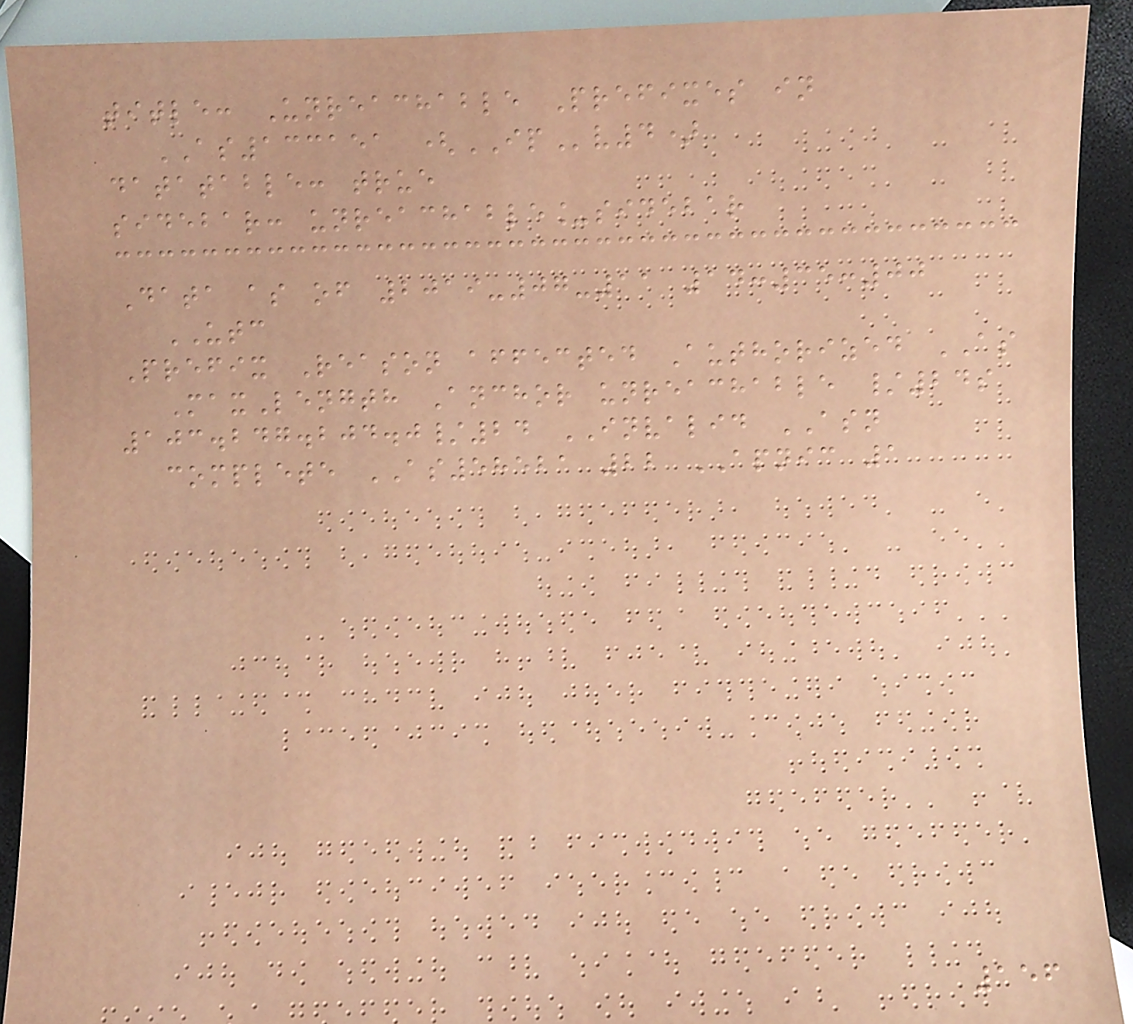title: Unreachable Prefixes in
AS133151 (IPv4)
datatable: true
sidebar: unreachable_sidebar
Data as of 2019-07-11 14:35:00
UTC
Prefix Reason affected Authorized AS
MaxLength Anchor unreachable /24s
103.247.204.0/24 INVALID ASN
complete AS58521 22 APNIC 1
156
